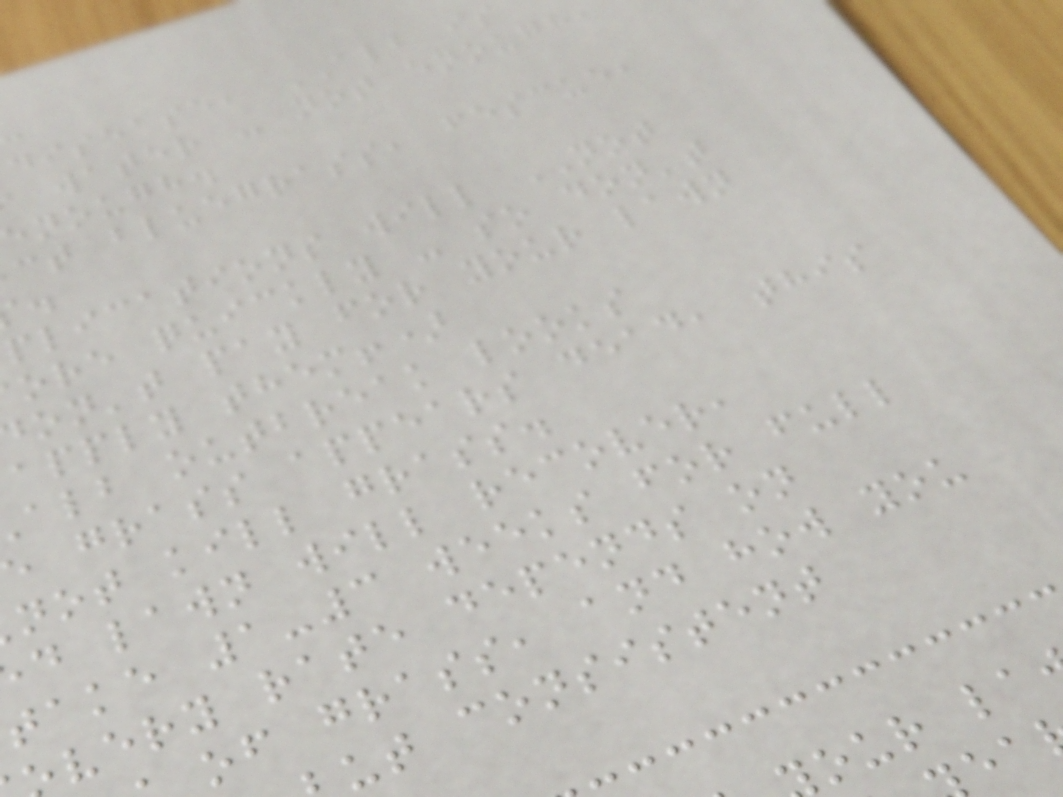disease, ALB is
water - not enough,
enough.
ct bluegrass, fescue,
plications will NOT
ore quickly - so don't
on't pay for your lawn
apply them!)
alb outbreak looks
e grass appears dead, this
not kill grass.
d lawn will recover,
take 1-3 weeks for full
very rate depends on
of grass, and how you
ut consistent
